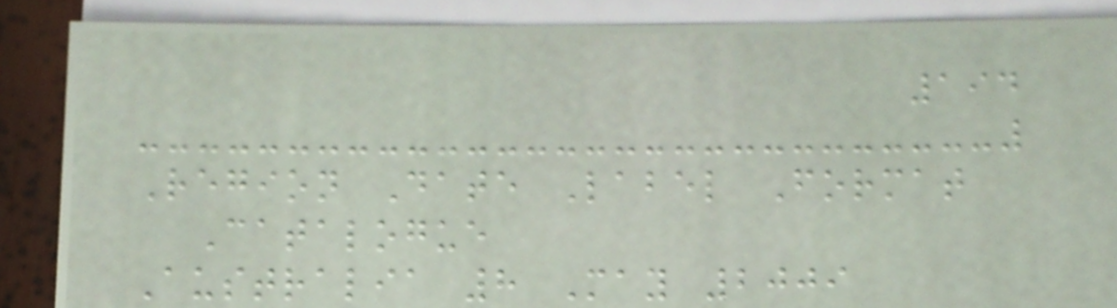194
Region Date Label Format
Catalogue
Australia 8 May 2009
